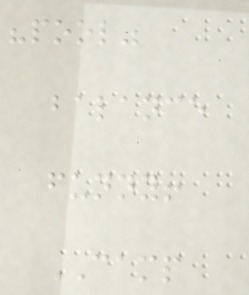"pool"
balance
funny!
CAMP
